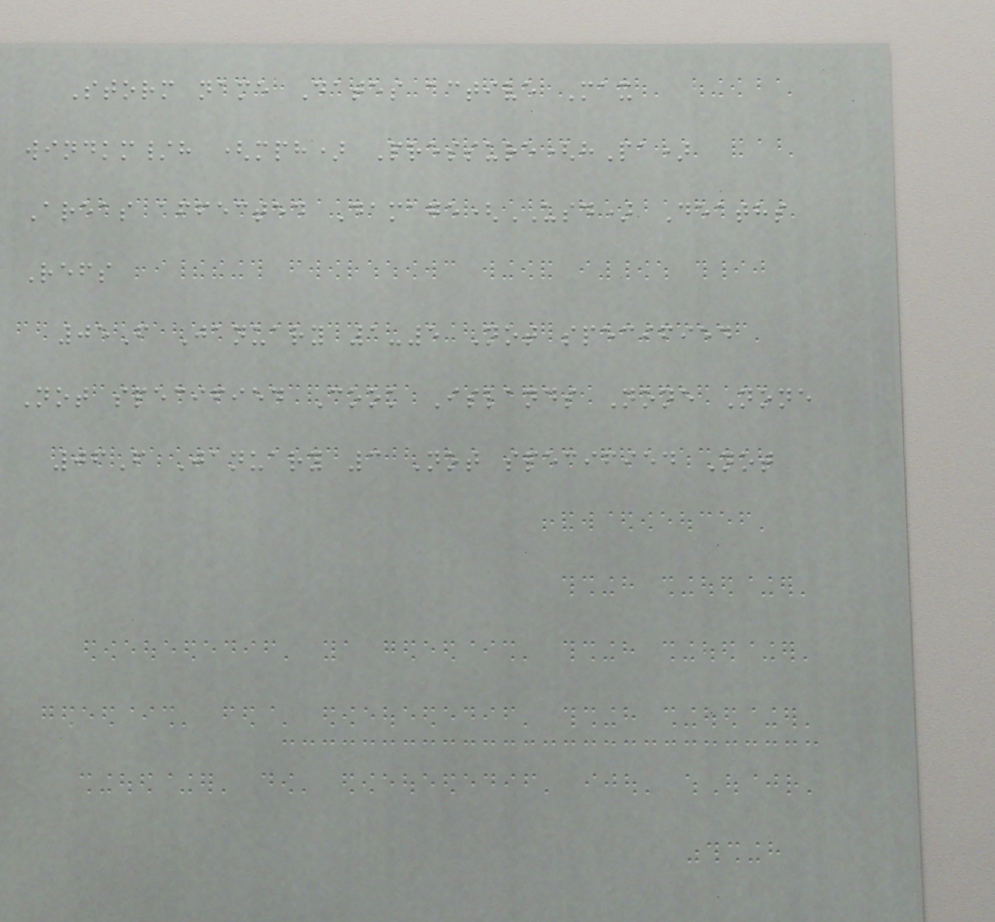Storm name Dates active Max
windkm/h (mph) Pressure(hPa)
Areas affected Damage(USD) Deaths
Refs
05F January 1-5 Not specified
Not specified Cook Islands None None
06F January 3 Not specified Not
